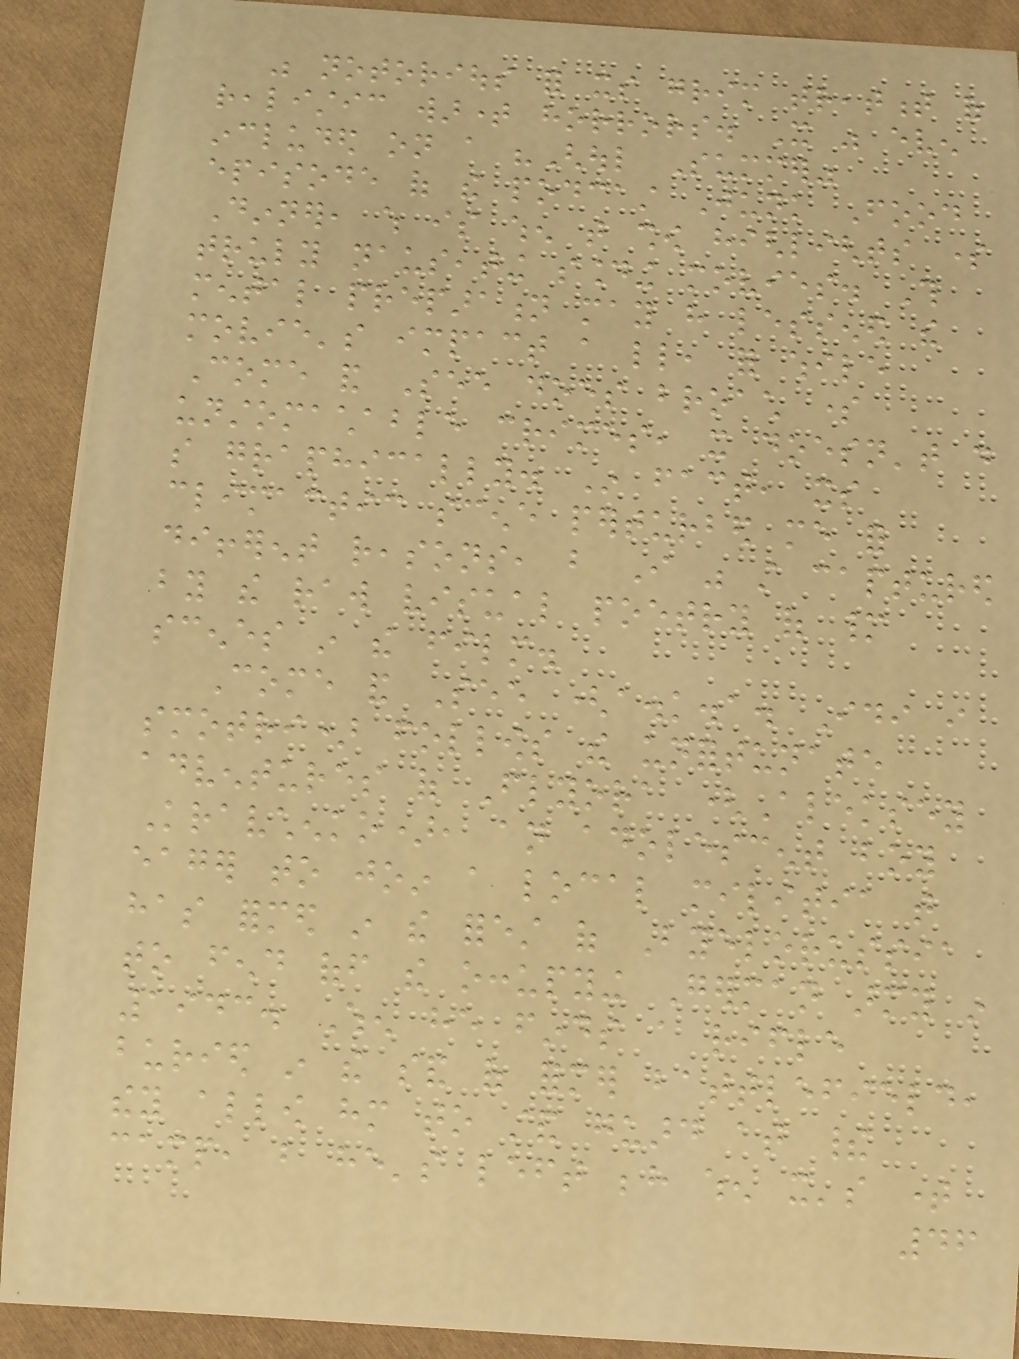was notorious for its grim treatment of
realistic wartime horrors. It was even
included on a "Ghoul Summer"
episode of the podcast Junk Food
Dinner, which is when that show highlights some
truly nauseating sounding movies. This
mental preparation may have lessened the
movie's impact a little, for while
Come and See does broach some
unstomachable crimes, it doesn't do
so graphically. In fact, its
climactic scene perturbed me for
different reasons, but I was still captured
by the raw visual poetry of many
scenes in the film.
Come and See (a.k.a. Idi i
smotri) follows the unfortunate
adventures of Flyora (Aleksey
Kravchenko), an adolescent boy
eager to join a local militia that
has formed in the forest of Byelorussia
to fend off the occupying German army in
1943. When he finds a rifle
buried in the sand of former battlefield,
they allow him to stand guard at their
camp, but he's left behind when it's time
46
